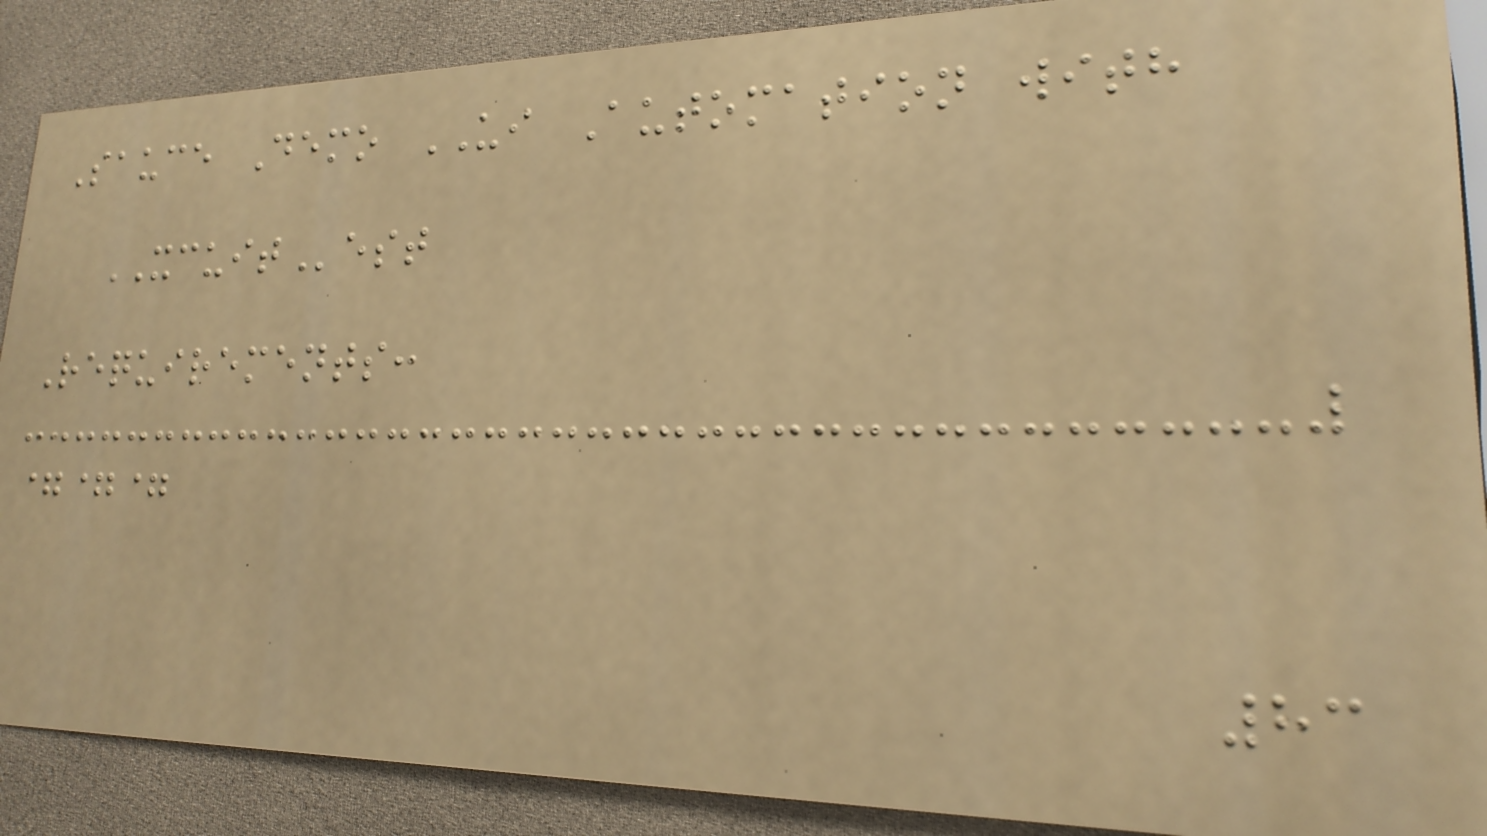Sauce Demo UI Automation with
XCUITest
Requirements:
===
83
